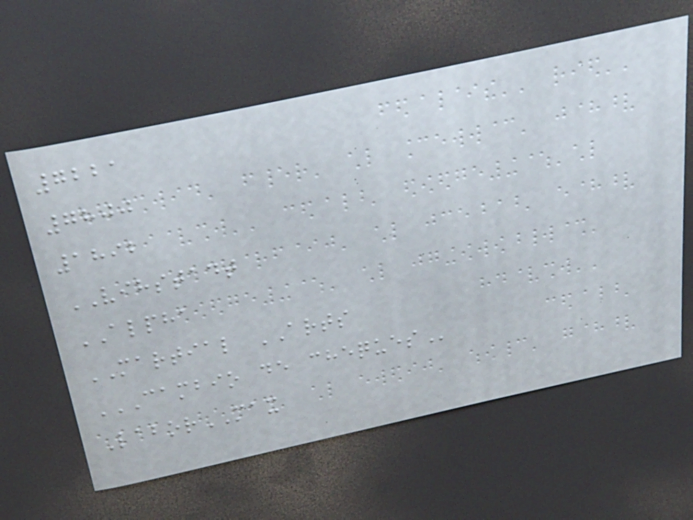7221
7800
1892
VIHSTADT
ALPHA
MARTIAL ARTS
CAMBIO DE CHEQUES
LaborMAX
